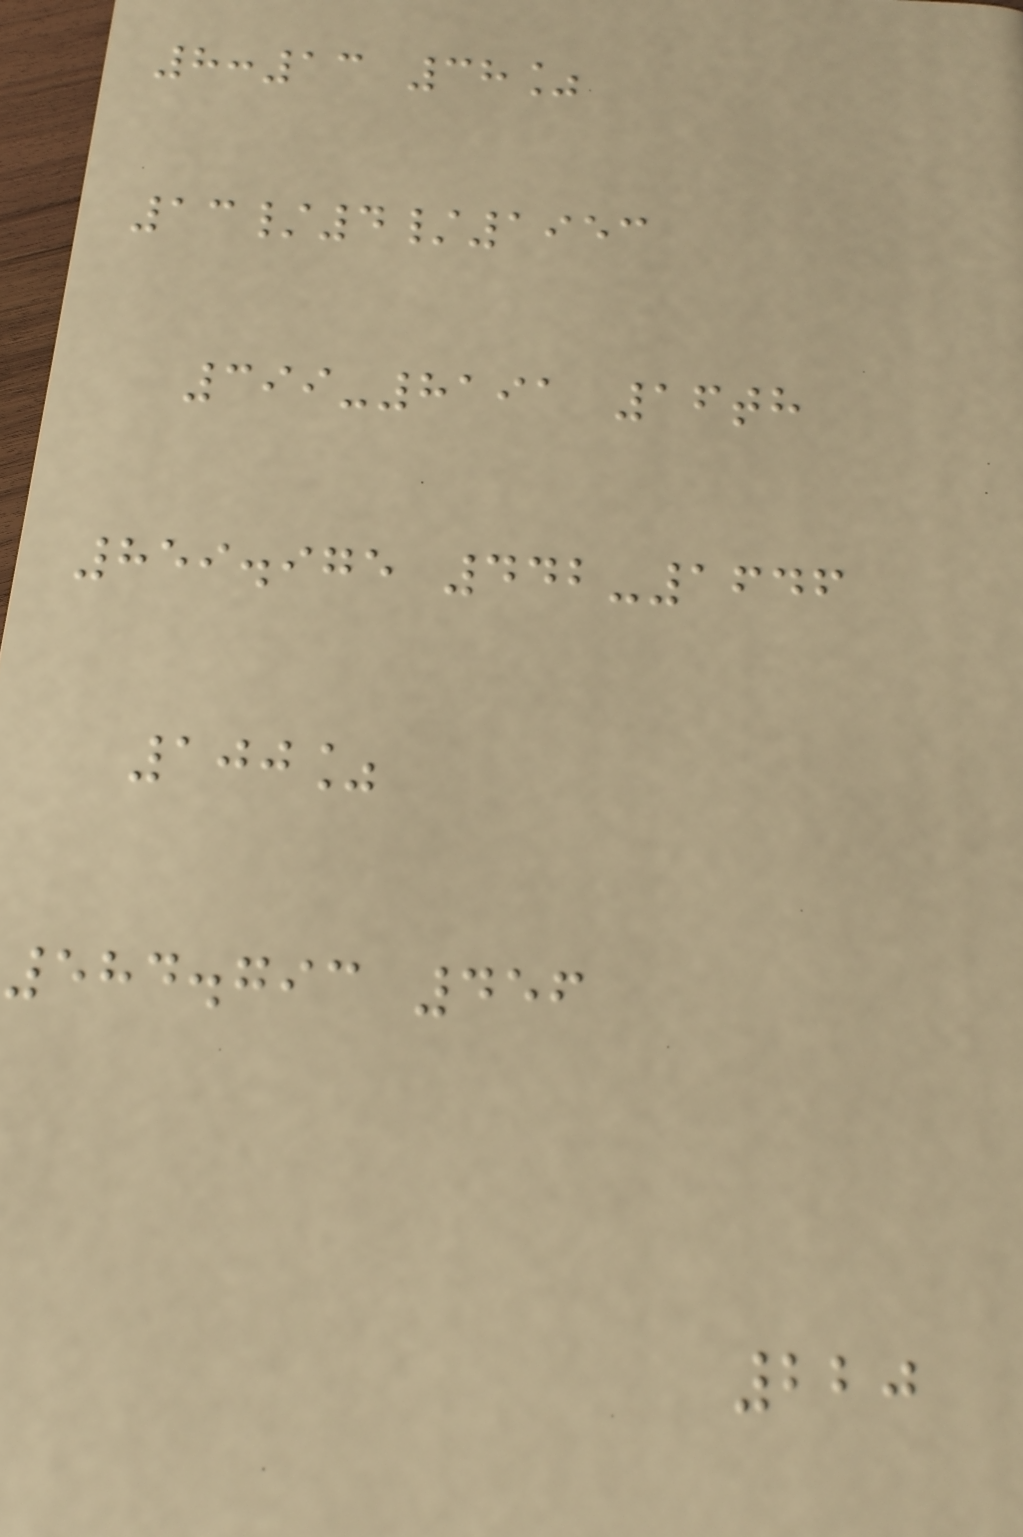8:13 38%
13/4/1953
399-8191 16th
859.975 442-1646
100%
584.793 456
220
